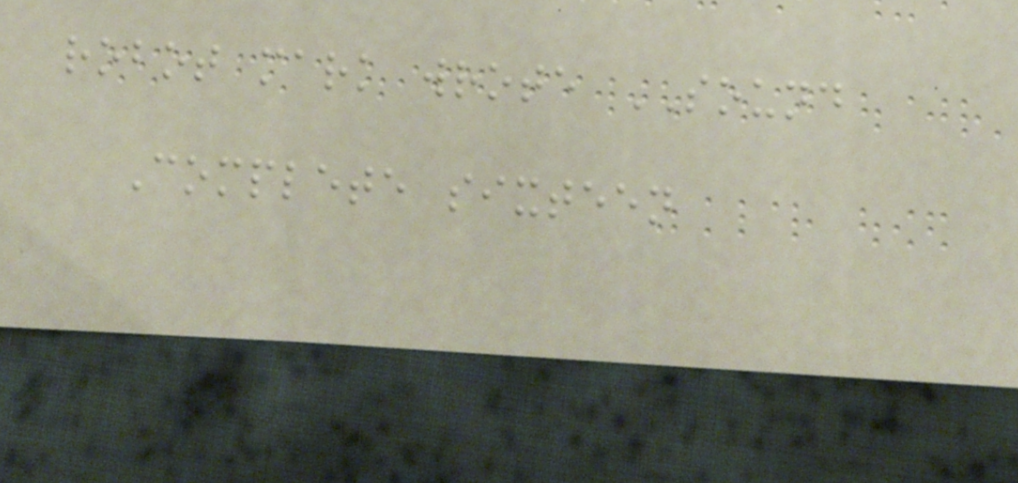robot mark wrote SOUND
Complete sixteen
